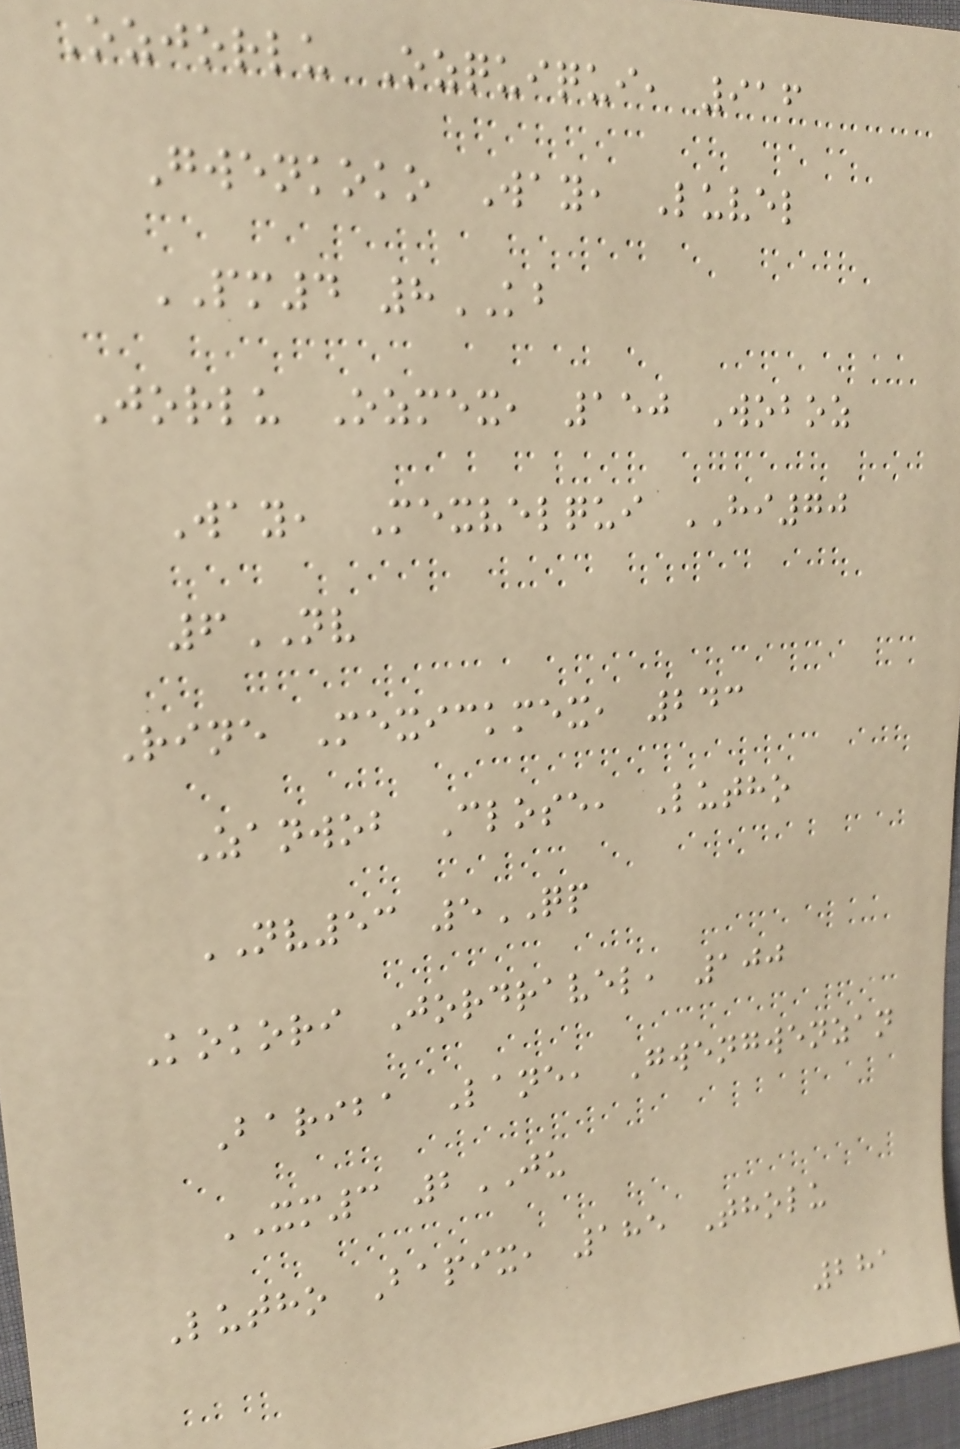Ozjorlu Ozquiqui, 916
Gwenkoko Way, Luvel
PM4 8KB
Jorlu Ozmex, 150 Woboz
Way, Mexvelqui HI70
6NV
Rine Mexickmex, 243
Zanwob Close, Lutho
NV53 5QP
Kokori Jordravel, 100
Bariba Lane, Gwengwenzan
XM3 2JU
Lutho Bapix, 185 Tholu
281
